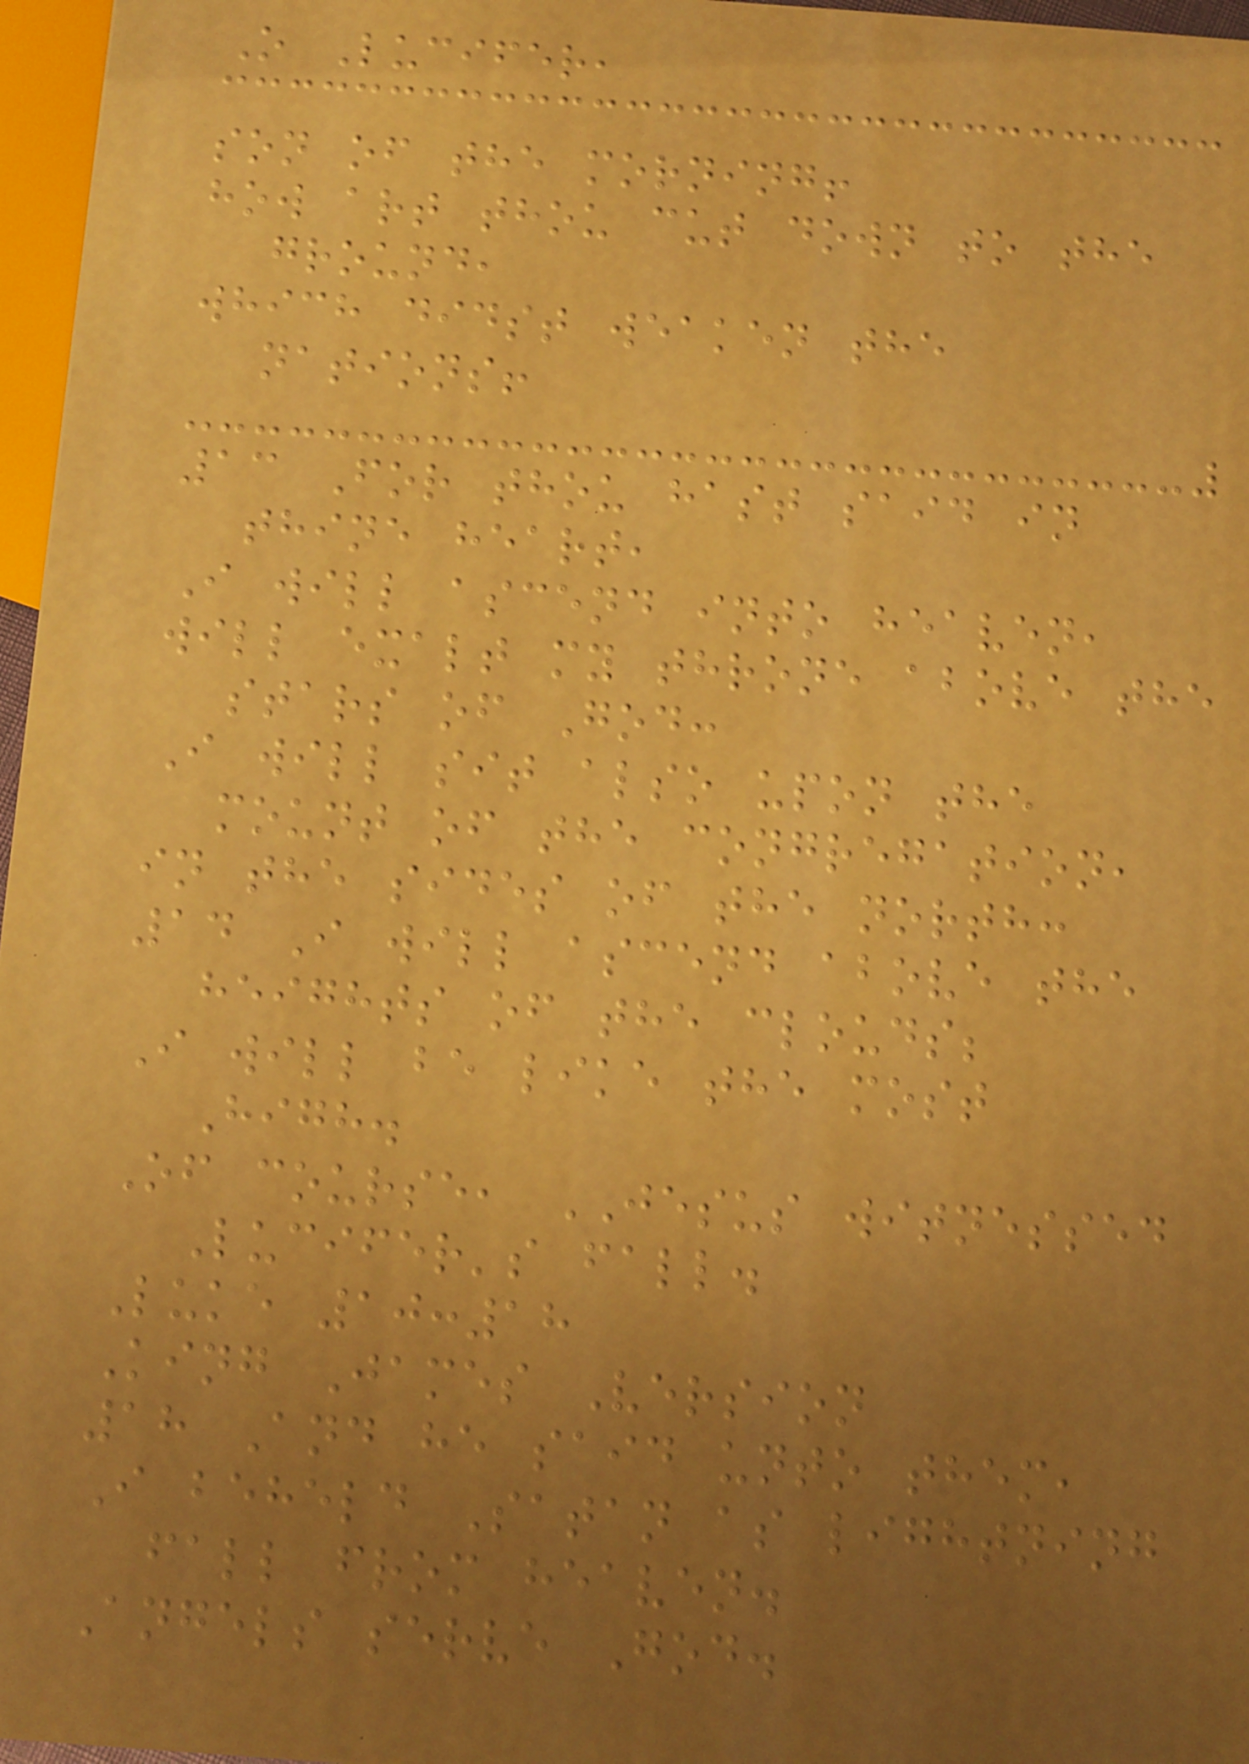O Lucifer,
son of the morning!
how art thou cut down to the
ground,
which didst weaken the
nations!
13 For thou hast said in
thine heart,
I will ascend into heaven,
will exalt my throne above the
stars of God:
I will sit also upon the
mount of the congregation,
in the sides of the north:
14 I will ascend above the
heights of the clouds;
I will be like the most
High.
Of course, JESUS witnessed
Lucifer's fall.
Luke 10:18
King James Version
18 And he said unto them,
I beheld Satan as lightning
fall from heaven.
Angels serve God.
